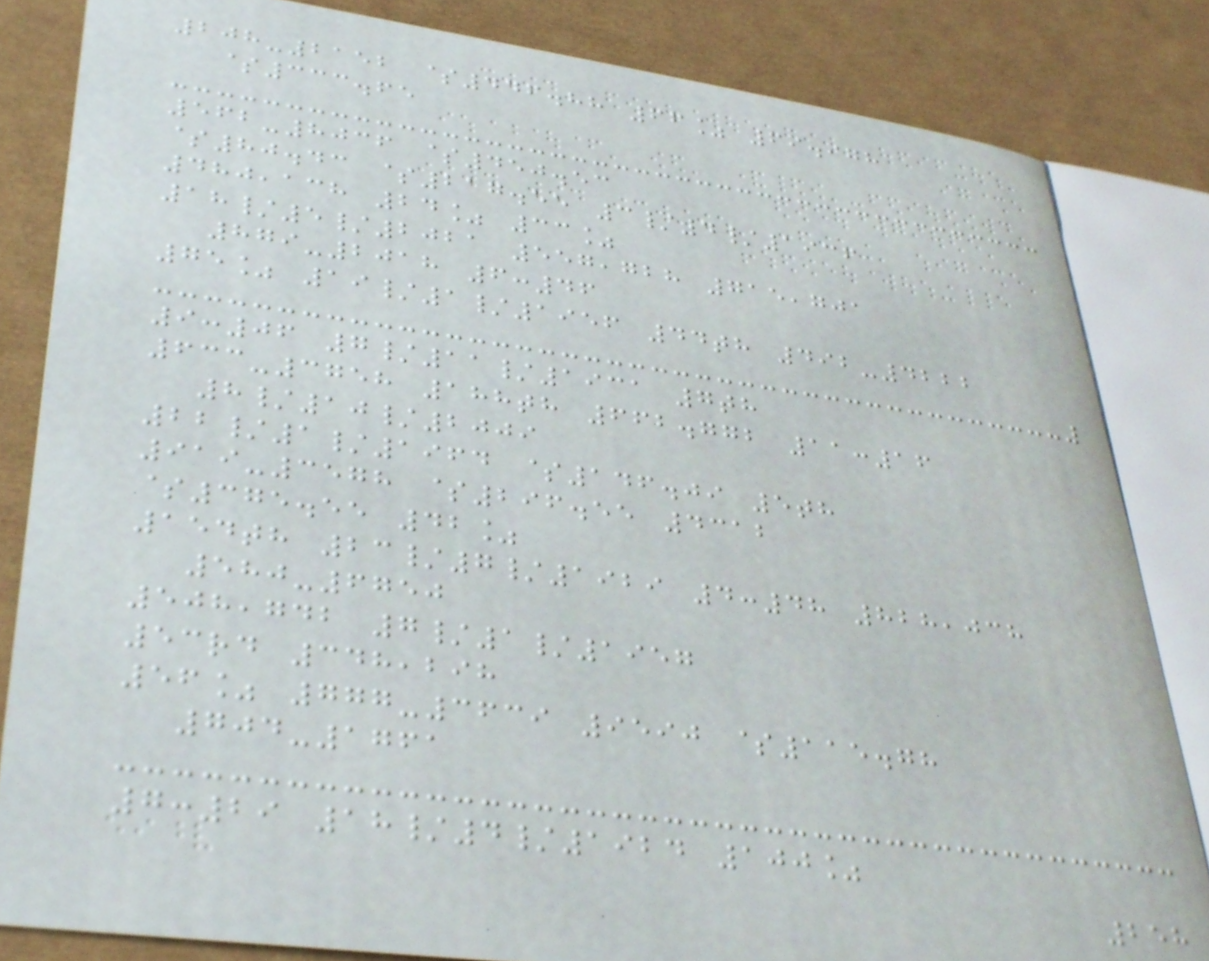208-2152 $446.88 66% 69.978
$333.65
562-8036 $450.53
$80.43 $217.55 3/4/1936
480,138 24% 33%
18/5/2021 557,728 715,701
879-2018 6:46
75% 19/1/1956 44th 492-4222
9:06 7/11/1931 7th
633-3758 188th 662.772 11:16
8/10/2009
22/1/1964 $146.09 5th
919-3578 $296.55 4312
$375.55 42%
154th 23/7/1929 4:48 828,038
580-6750
508,742 7/1/1957
53rd 348,298
56% 777-3639 9590 $115.78
704-1761
7:29 18/4/1924 100%
258
